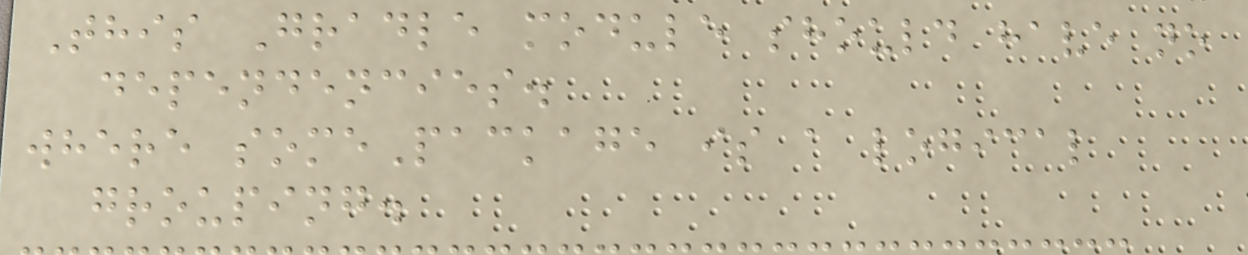This Gradle module should have no
dependencies.
where somePackage is a logical
grouping.
